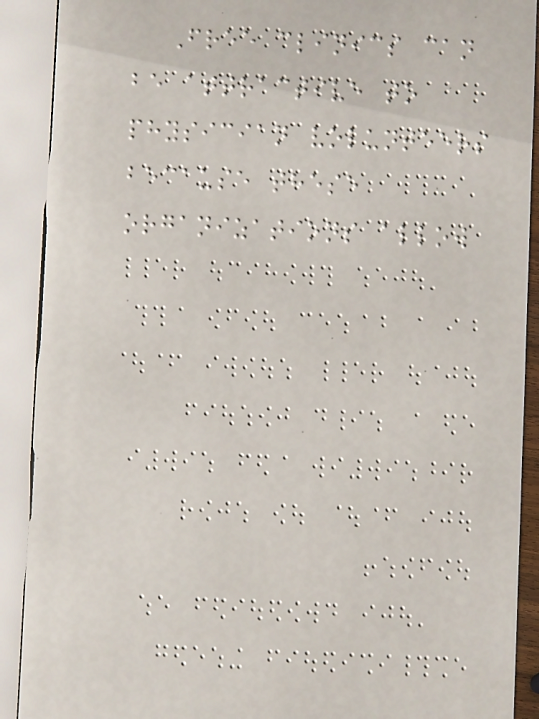Free clinics can
be attractive to
physician volunteers
because these
organizations allow
